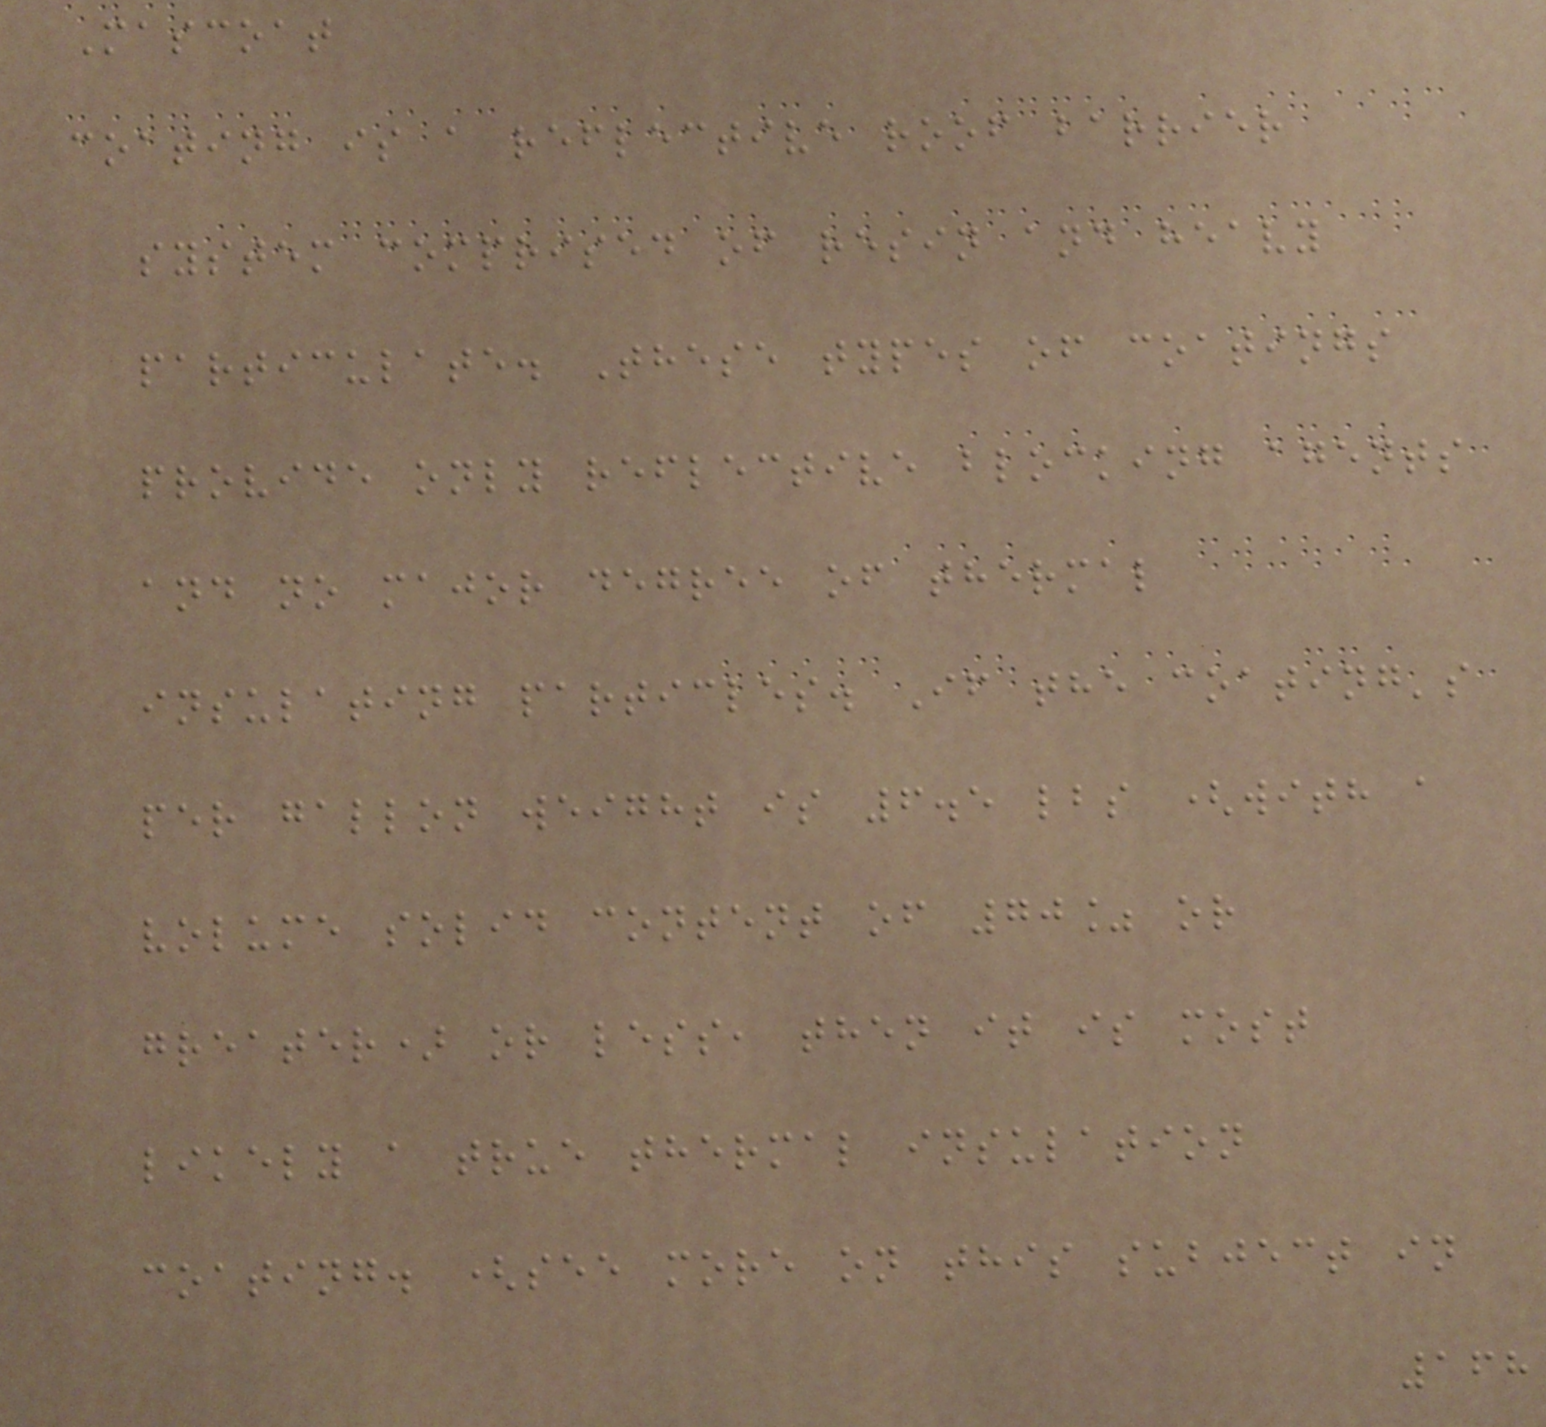Mascoat
coating is a reflective roof barrier
system comprised of resin and heavy
particulate. These types of coatings
provide only reflective blocking agents
and no major degree of thermal
insulating particles. If the coating's
per gallon weight is 6.5 lbs (with a
volume solid content of 70% or
greater) or less, then it is most
likely a true thermal insulation
coating. (see more on this subject in
168
